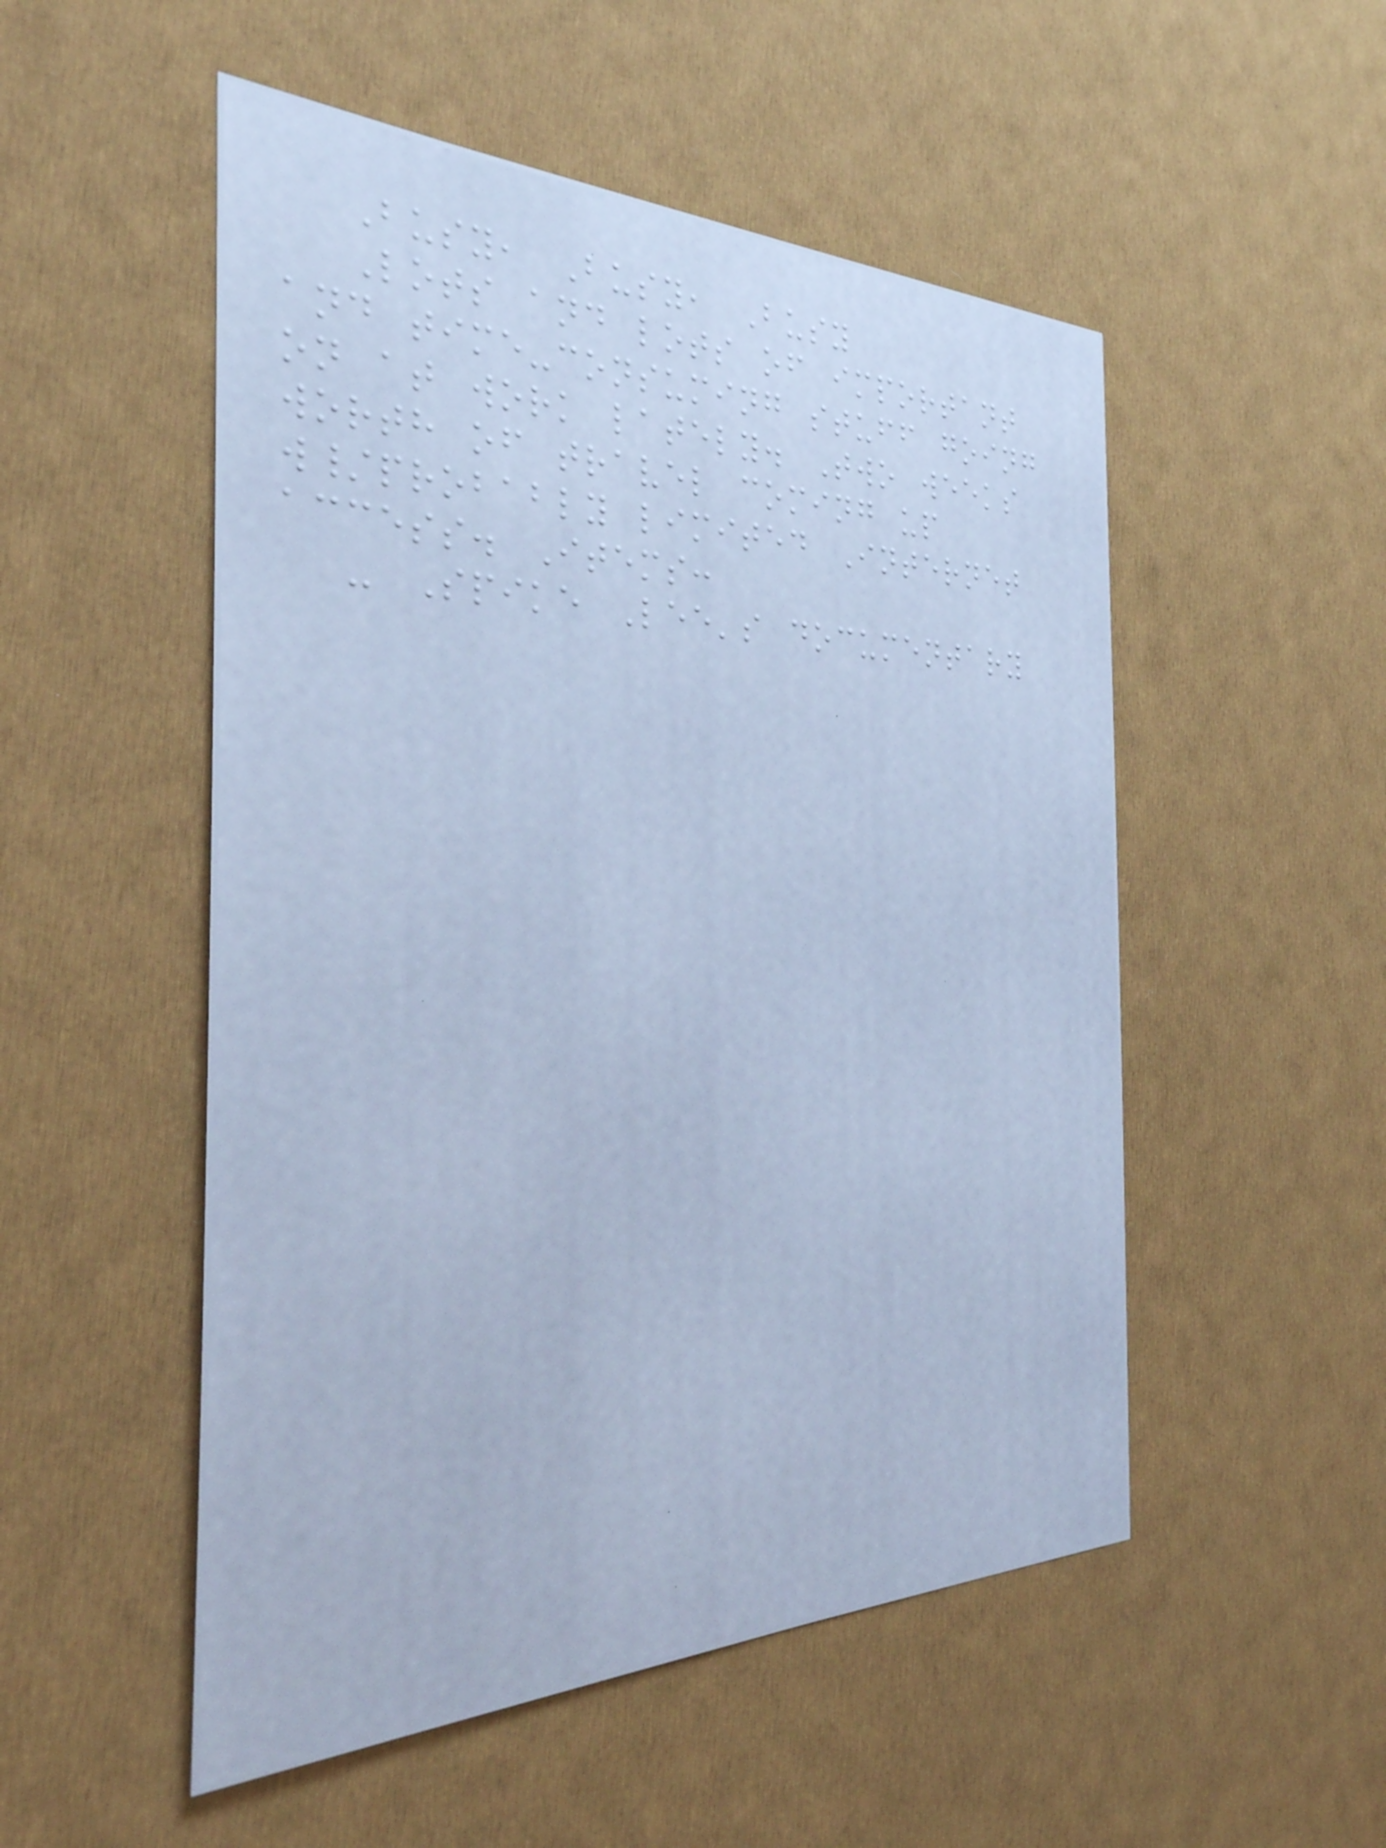Busy, Busy, Busy
Lots and lots of important
and time-consuming stuff going
on at work lately. Two weeks
worth of travel coming up
w/probably limited Internet
access. Items:
- Spike Lee's documentary
